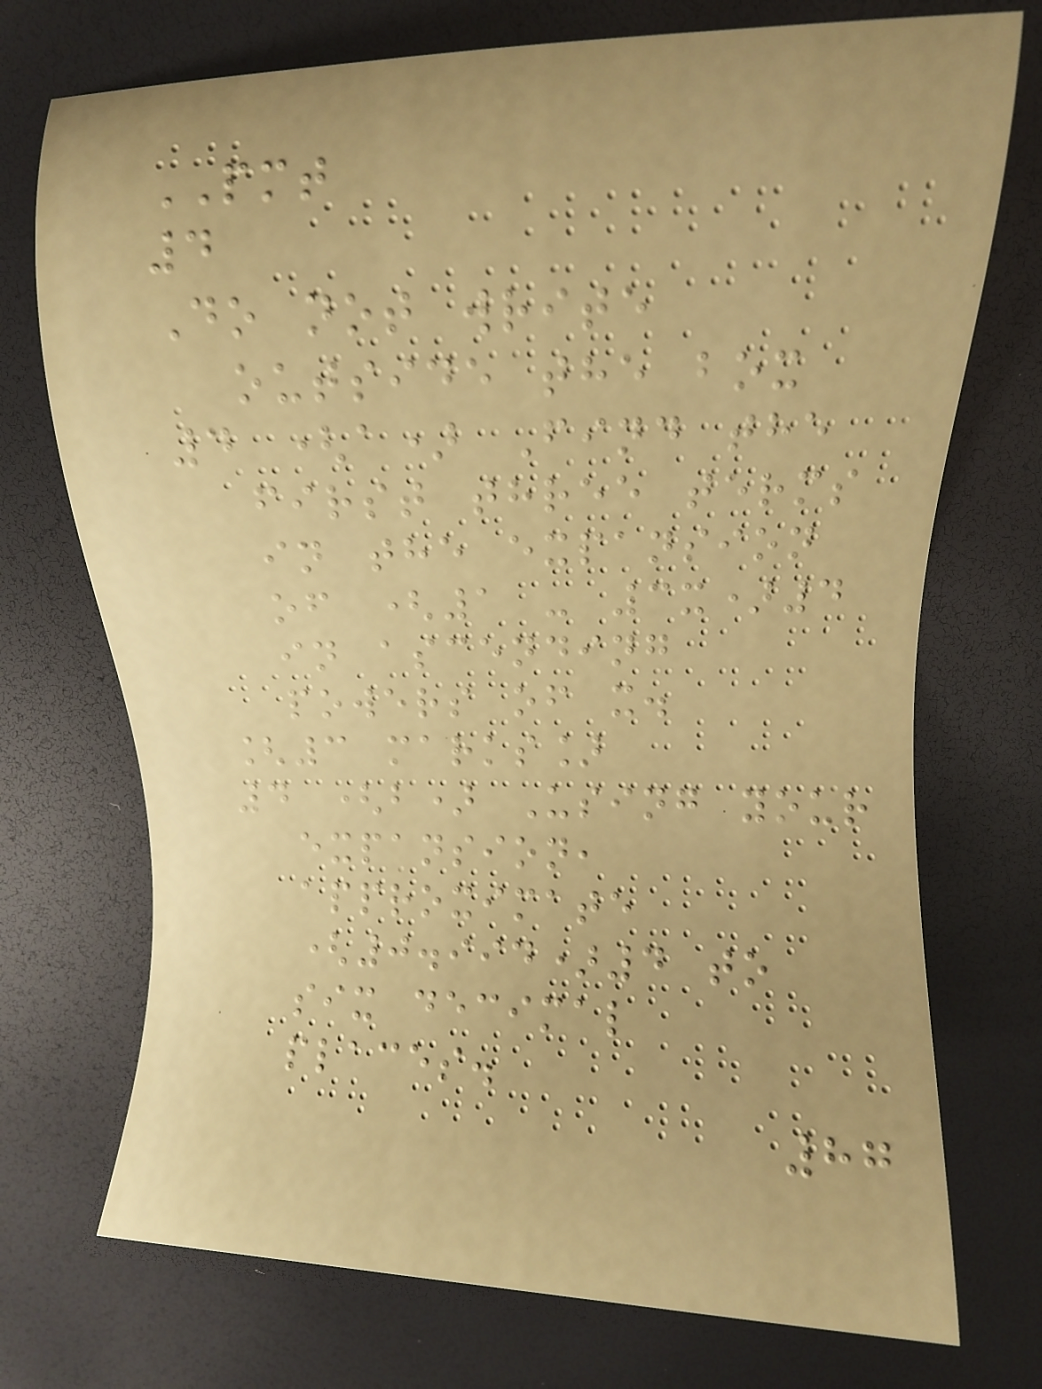PMT
4
Do not write
outside the box
4 (a) Find the
first three terms
in the expansion
of (1 - 3x)4
in ascending
powers of x.
[3 marks]
4 (b) Using your
expansion,
approximate
(0.994)4 to
six decimal
places.
87
